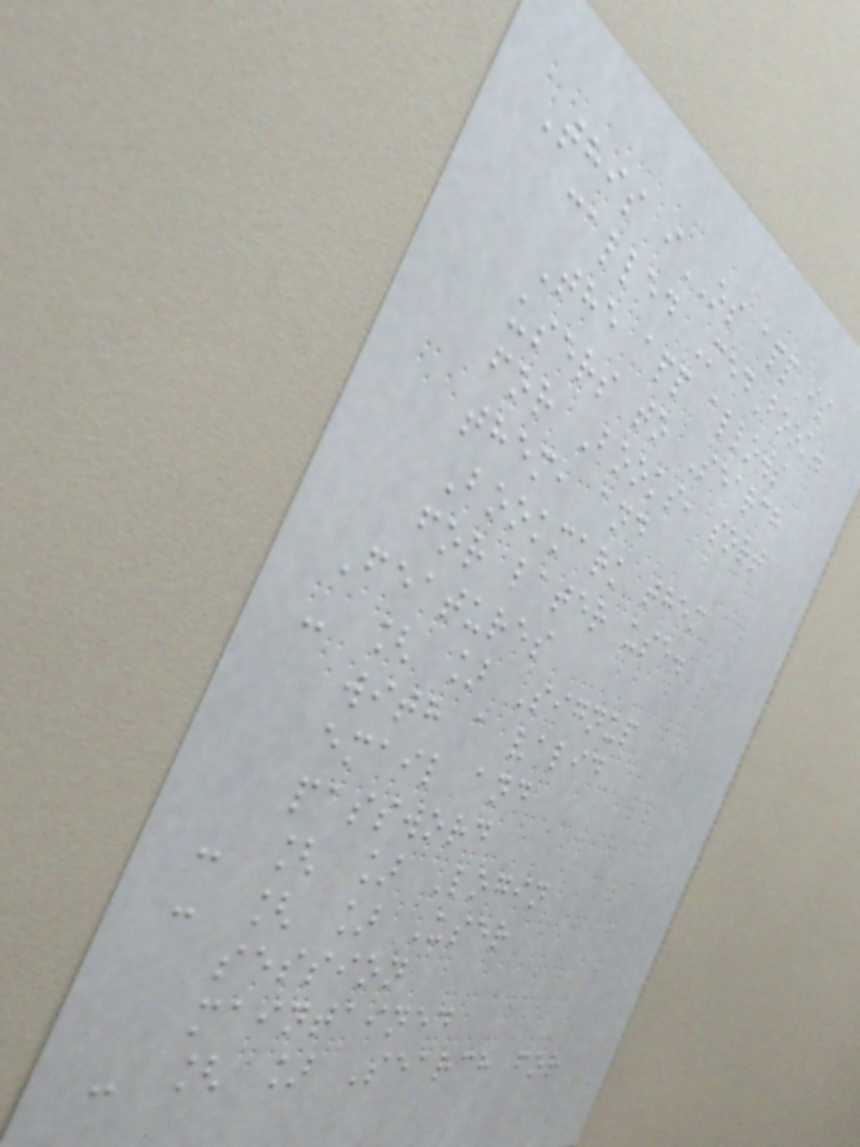This iOS app is
called MedBook.
The app allows
users to Search
for Books, sort
them, and
Bookmark them
for later use.
Features
- [ ] Signup
with a valid
email and
password
- [ ] Login
- [ ] User
session
maintained
- [ ] Search for
